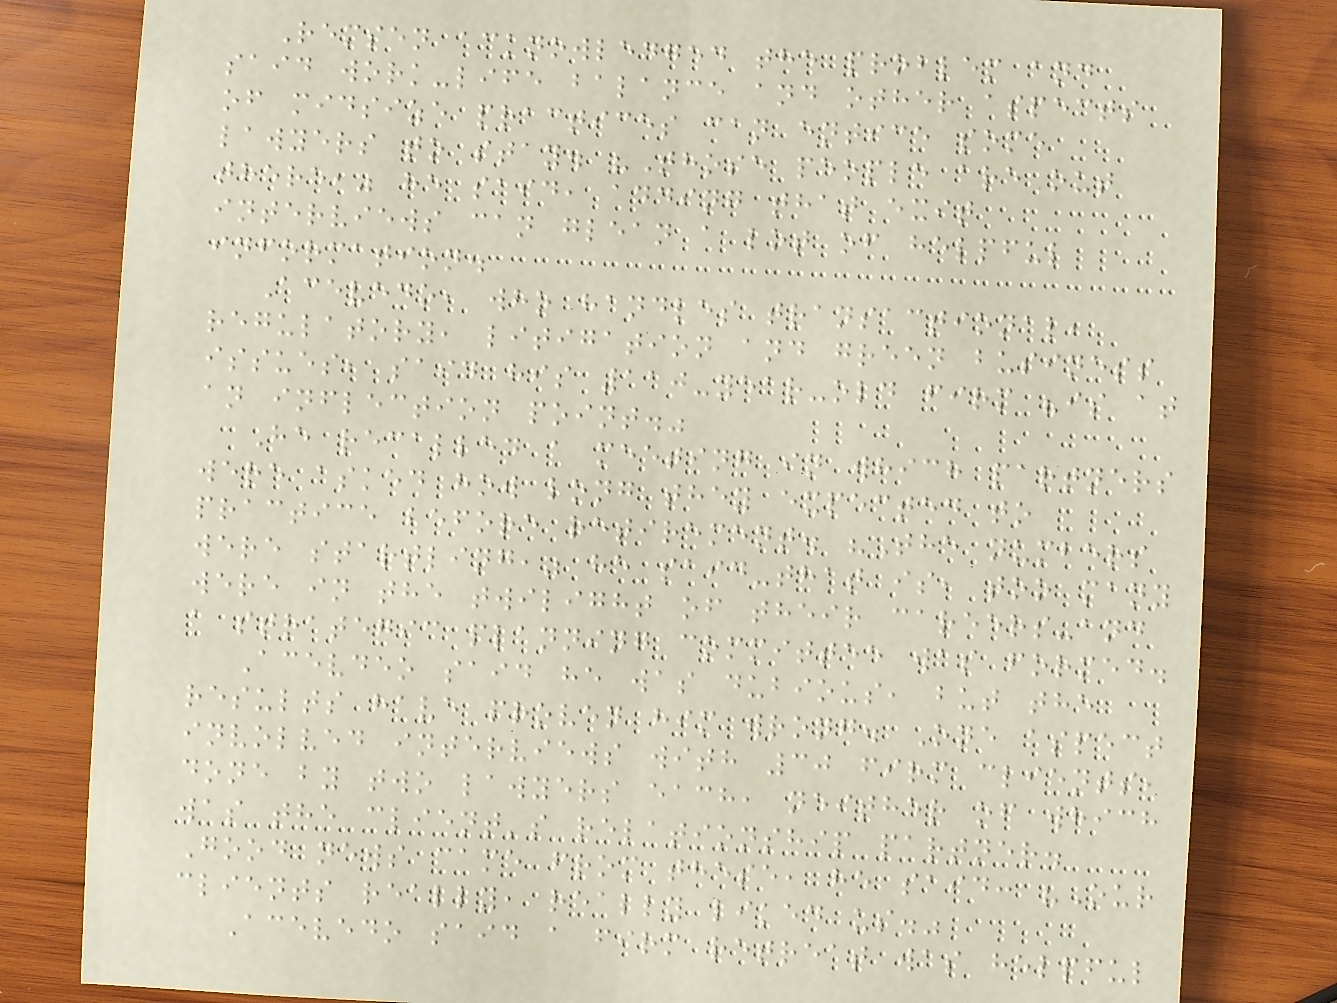Remsen acknowledged the problem and
said work-life balance and other aspects
of midsize practices can entice some
lawyers to stay. "Those people are out
there," he said, adding that exit
interviews can glean a lot of helpful
information.
Acevedo, who handles transactional,
regulatory, litigation and green business
issues, said his 110-year-old firm "is at
an inflection point."
He recalled a meeting in which partners
were asked how long they expected to
practice before retirement. "The numbers
were startling," he said-that is, too many
were in the twilight of their careers-and
a strategic planning committee was formed.
Acevdeo said he was dubious, but the
results have proven him wrong. One aspect
involved interviews with 30 firm clients,
done by two lawyers each, neither of which
was the client's relationship partner.
Good news came from these, he said: "Our
clients really, really liked us."
Acevedo said a firm retreat was helpful
